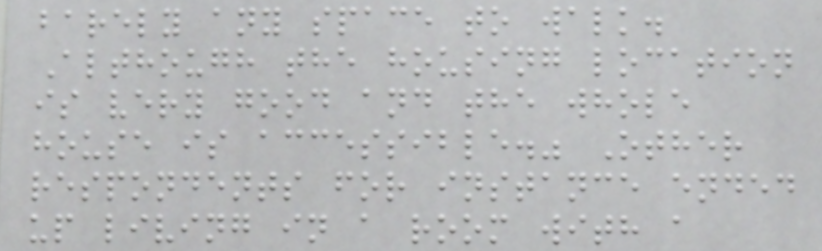barely any space to walk.
Although the housing location
is very good and the whole
house is accessible." Other
respondents for instance ended
up living in a room with a
